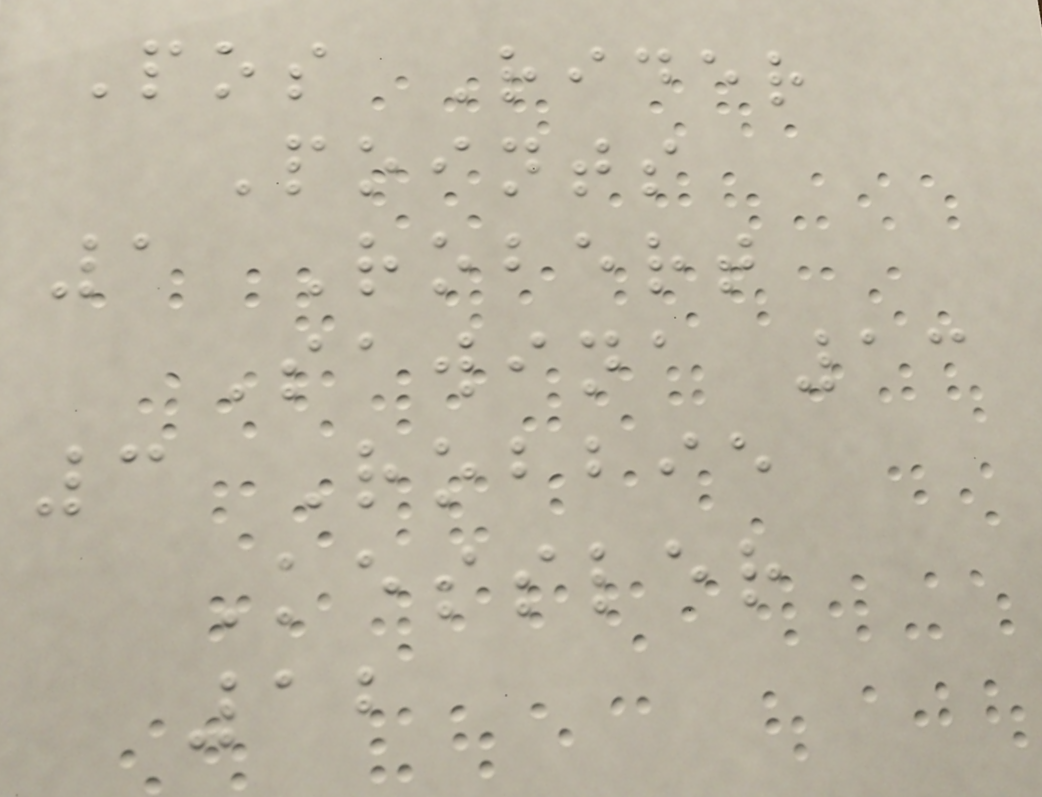Pos Rider
Points
1 Robert
Sawina 13
3 Robbie
Kessler
12
